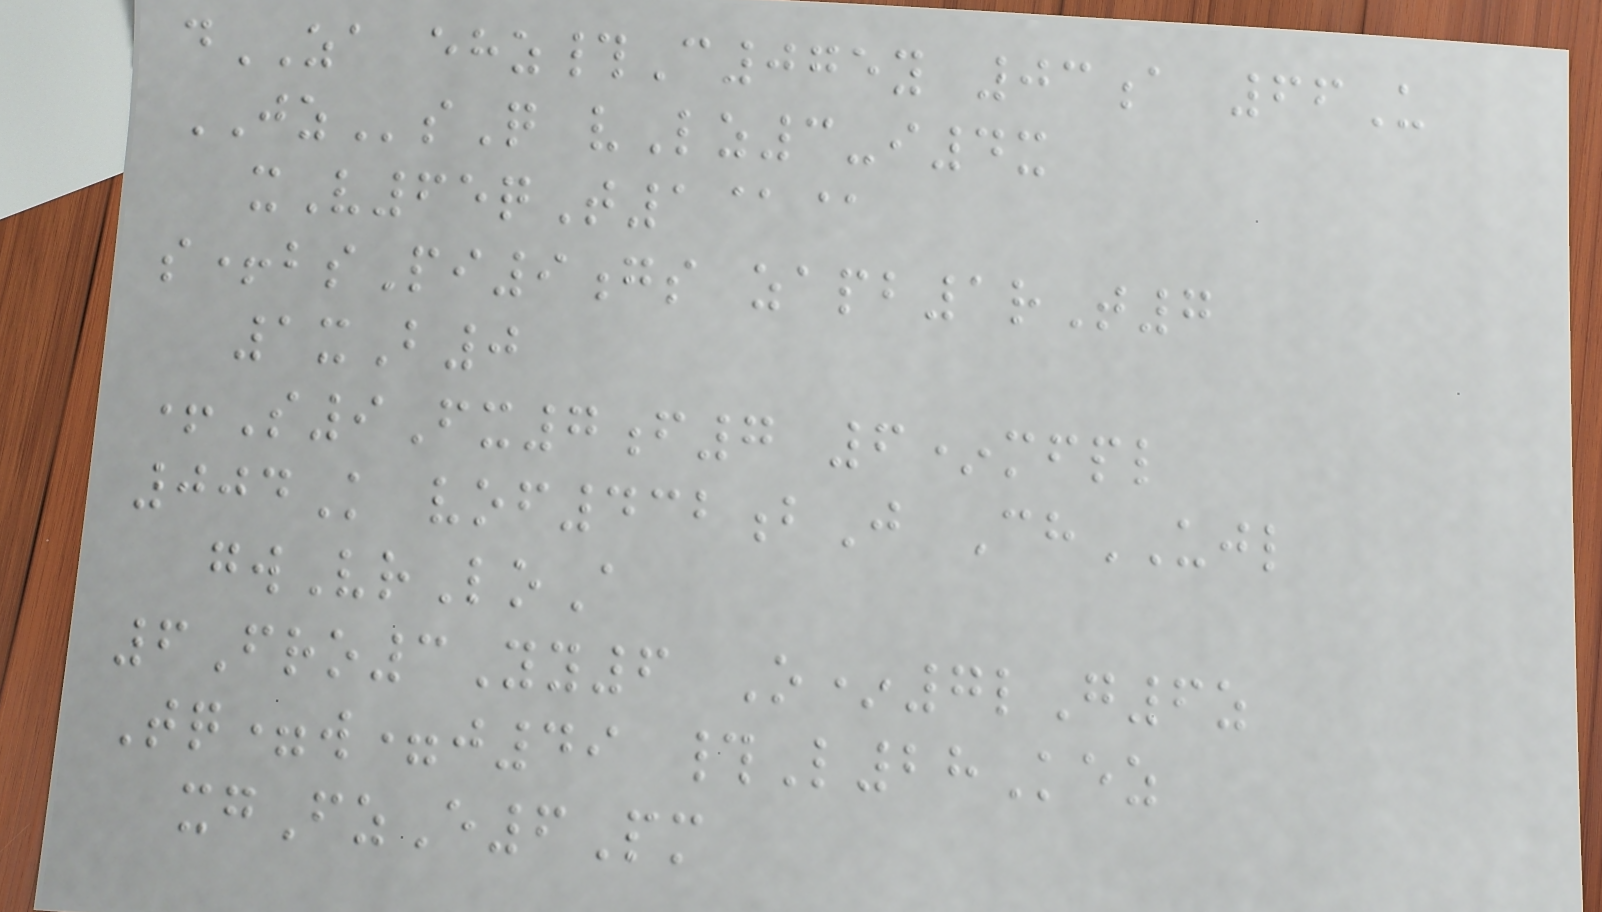dZA ehz#C075y 03a 66U
JZsQ vLz3-i4x
xV65qT1@@
s+bsPi9gs zapb1rT7
1xB0
+S9Fx7f7 6*mfpl
004K vof432bJ ChUJL
gwVrLoA
6Fro3Yy6 O*7lG6z
Tq=w=j49 #L28Kez
xgFzE6Pm
